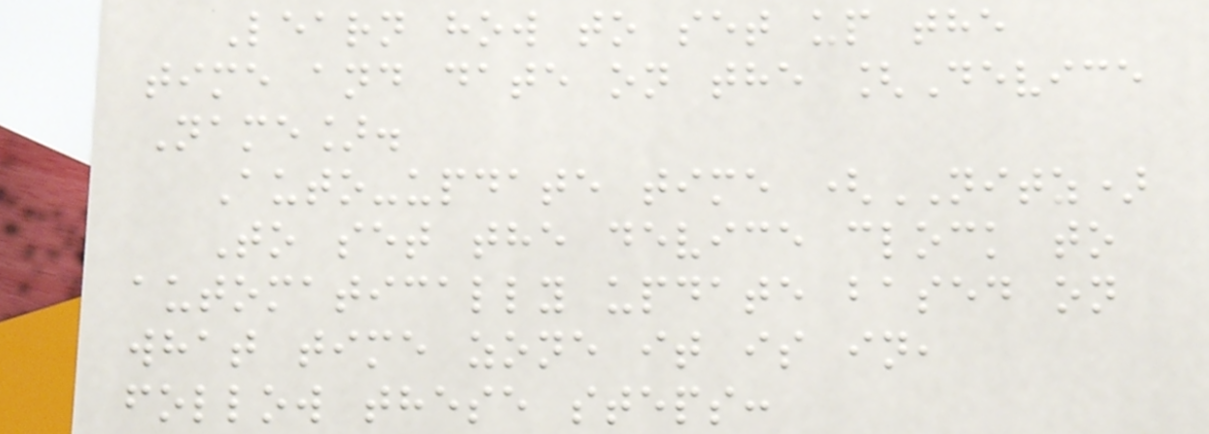Learn how to set up the
time and date on the [Device
Name].
Auto-update time (NITZ)
To set the device clock to
automatically update based on
what time zone it is in,
follow these steps:
